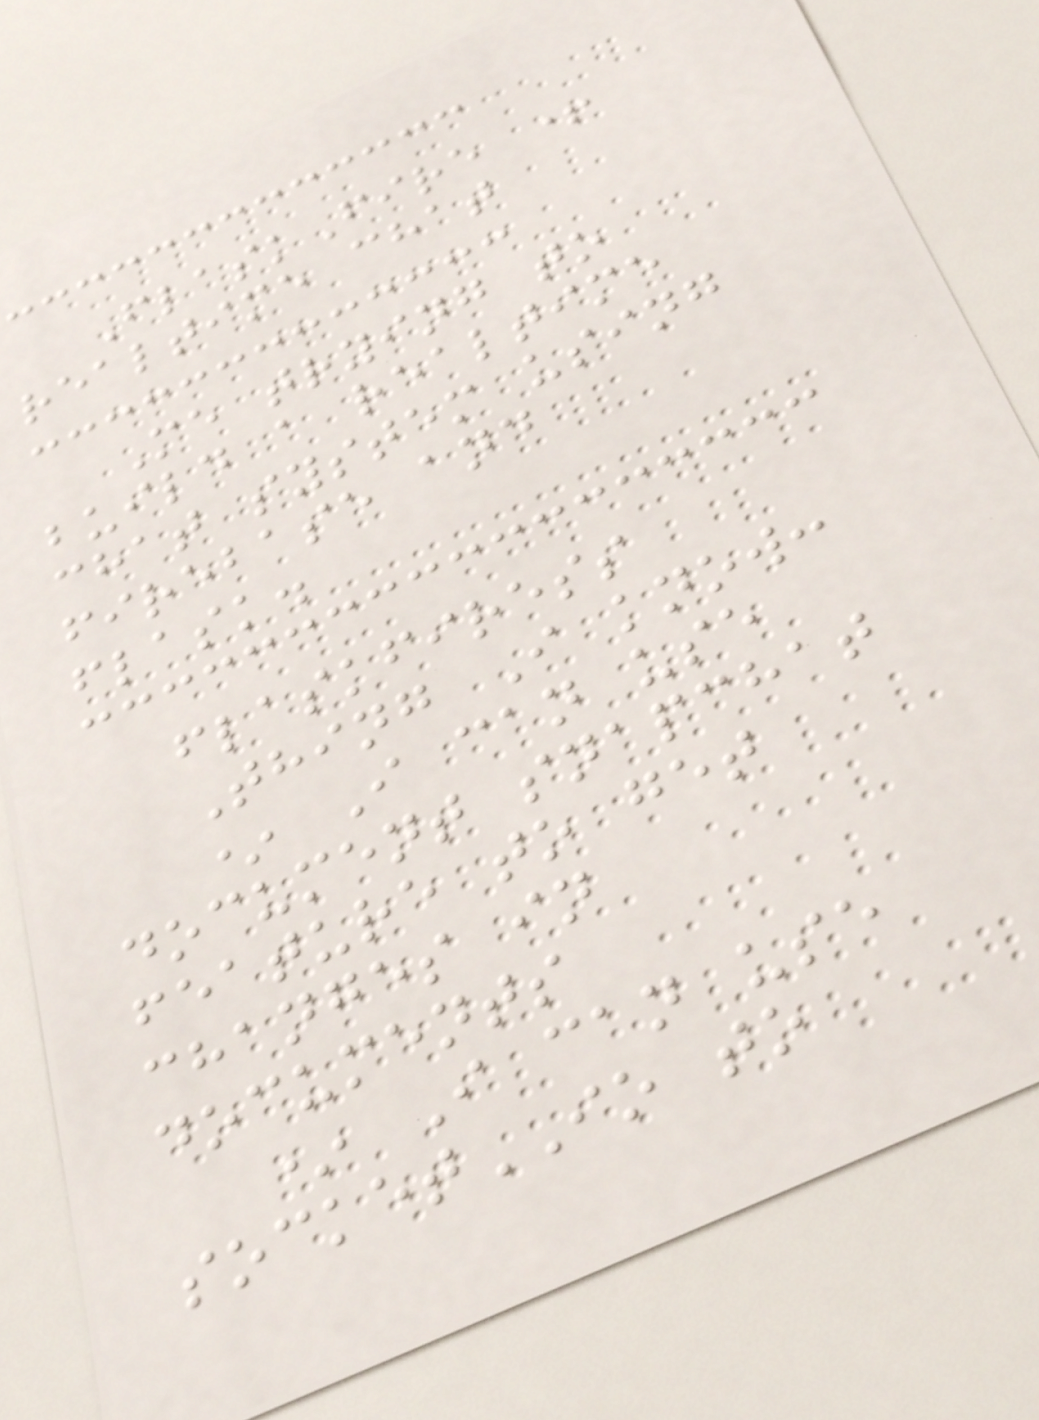FlaskFire +
realtime chat
Me trying to
build a realtime
chat system using
firebase and
flask.
flaskfiress
Thing I know:
* I can use
document snapchat
feature to get
changes in
documents
* I can use
socketIO to
